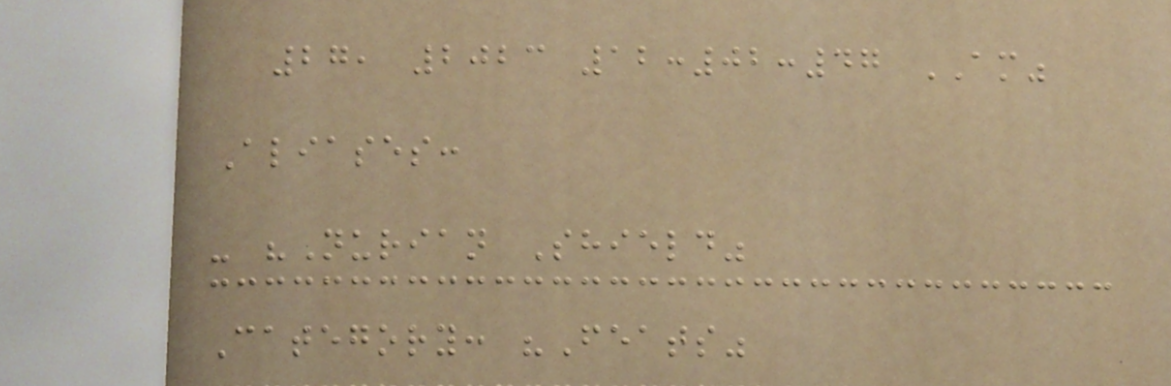27, 2023 12:02:47 AM"
Aliases:
- "Nurian Shield"
Category: "Feats"
